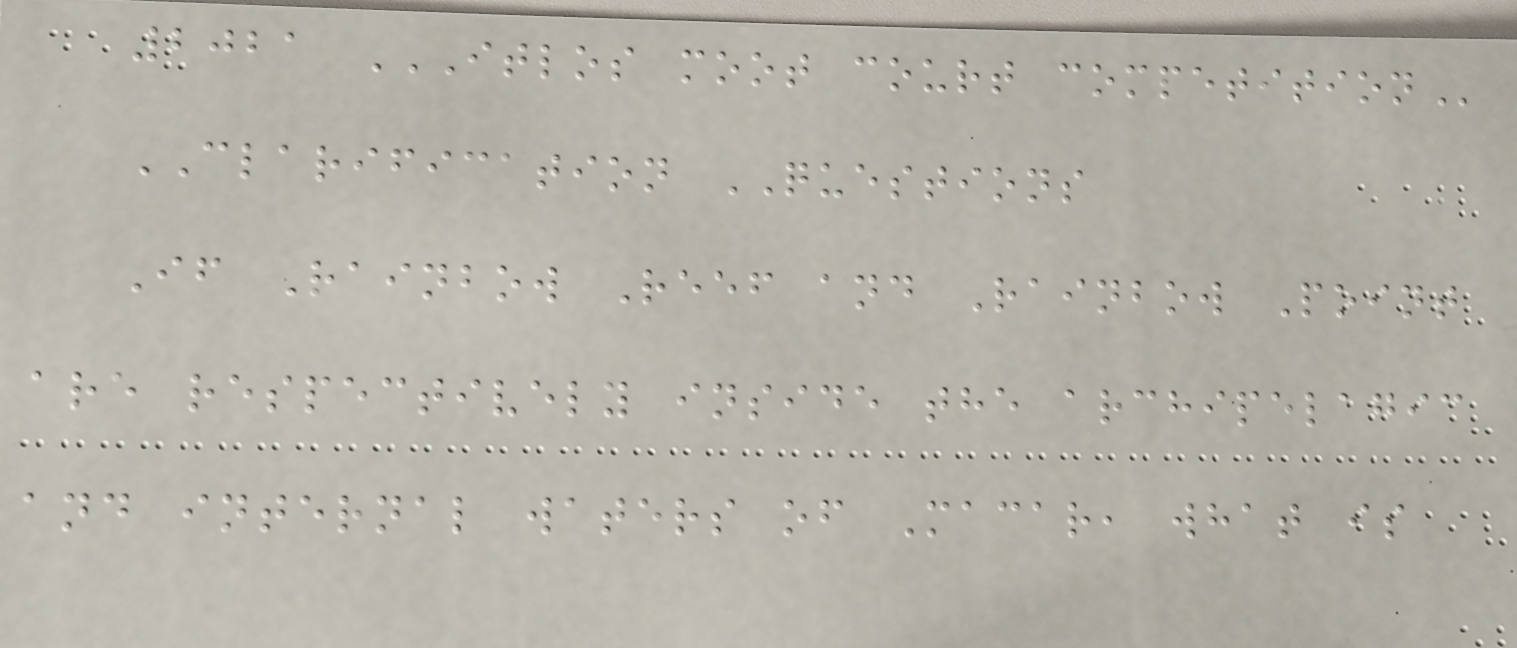2021 ITLOS MOOT COURT COMPETITION
CLARIFICATION QUESTIONS
If Rainbow Reef and Rainbow Point
are respectively inside the archipelagic
and internal waters of Macar, what is
